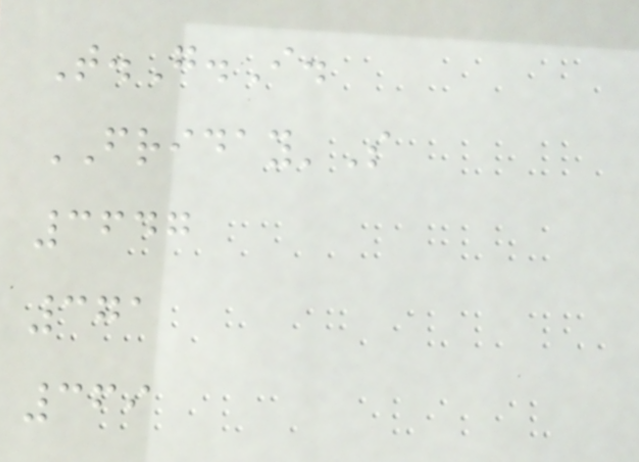T.G.I.
FRIDAY'S
3647
371
369
